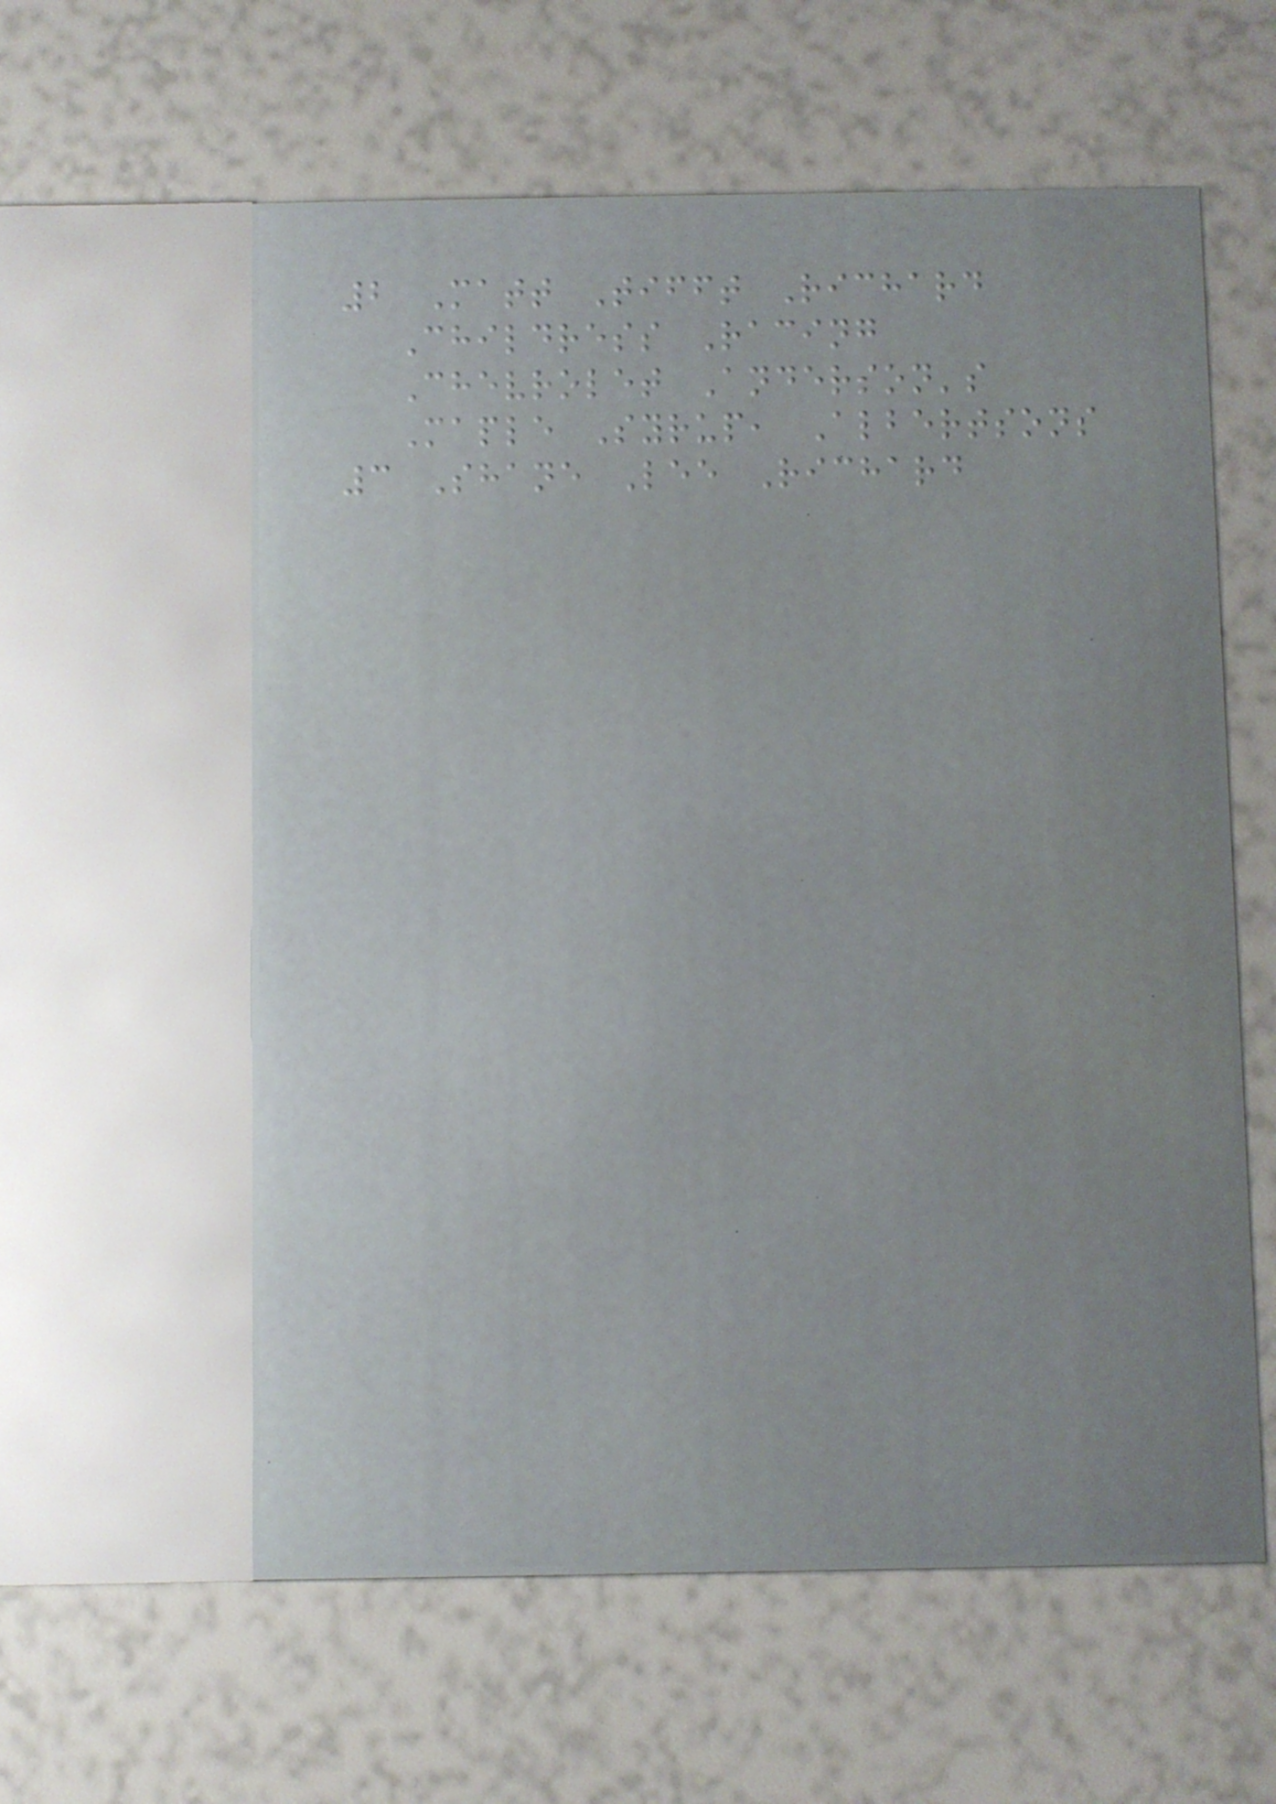2 Matt Tifft Richard
Childress Racing
Chevrolet Anderson's
Maple Syrup, Albertsons
3 Shane Lee Richard
